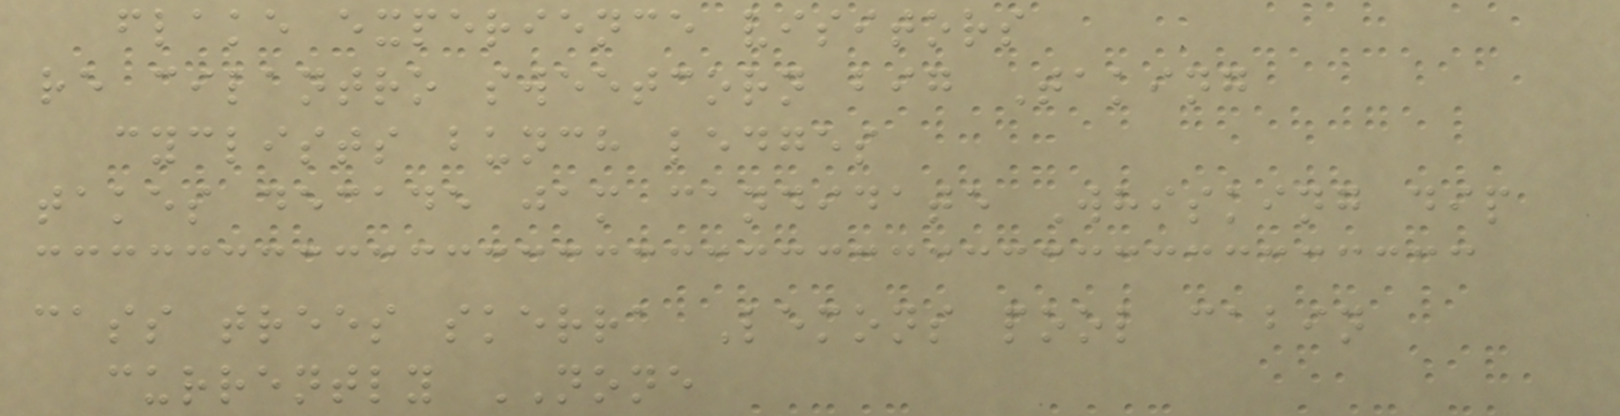flake experience visitors
re cilantro sweetcorn big Taking
cyclists bunch ledges
takes decade jam candidate Whisking dip
cass trees skerra Lemons pool cabin
currently NONE
